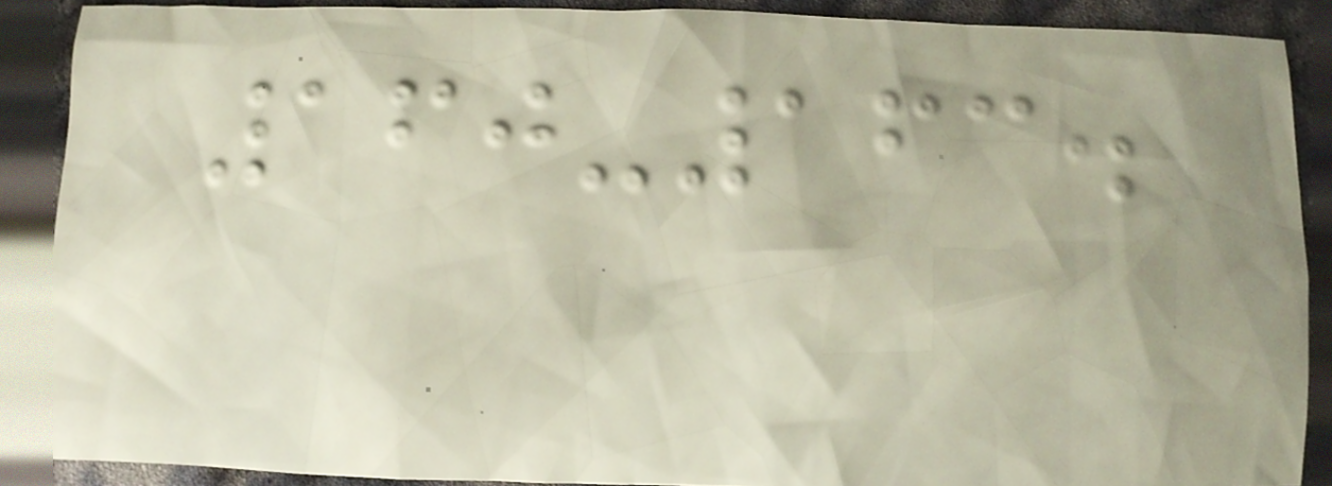160-163.
